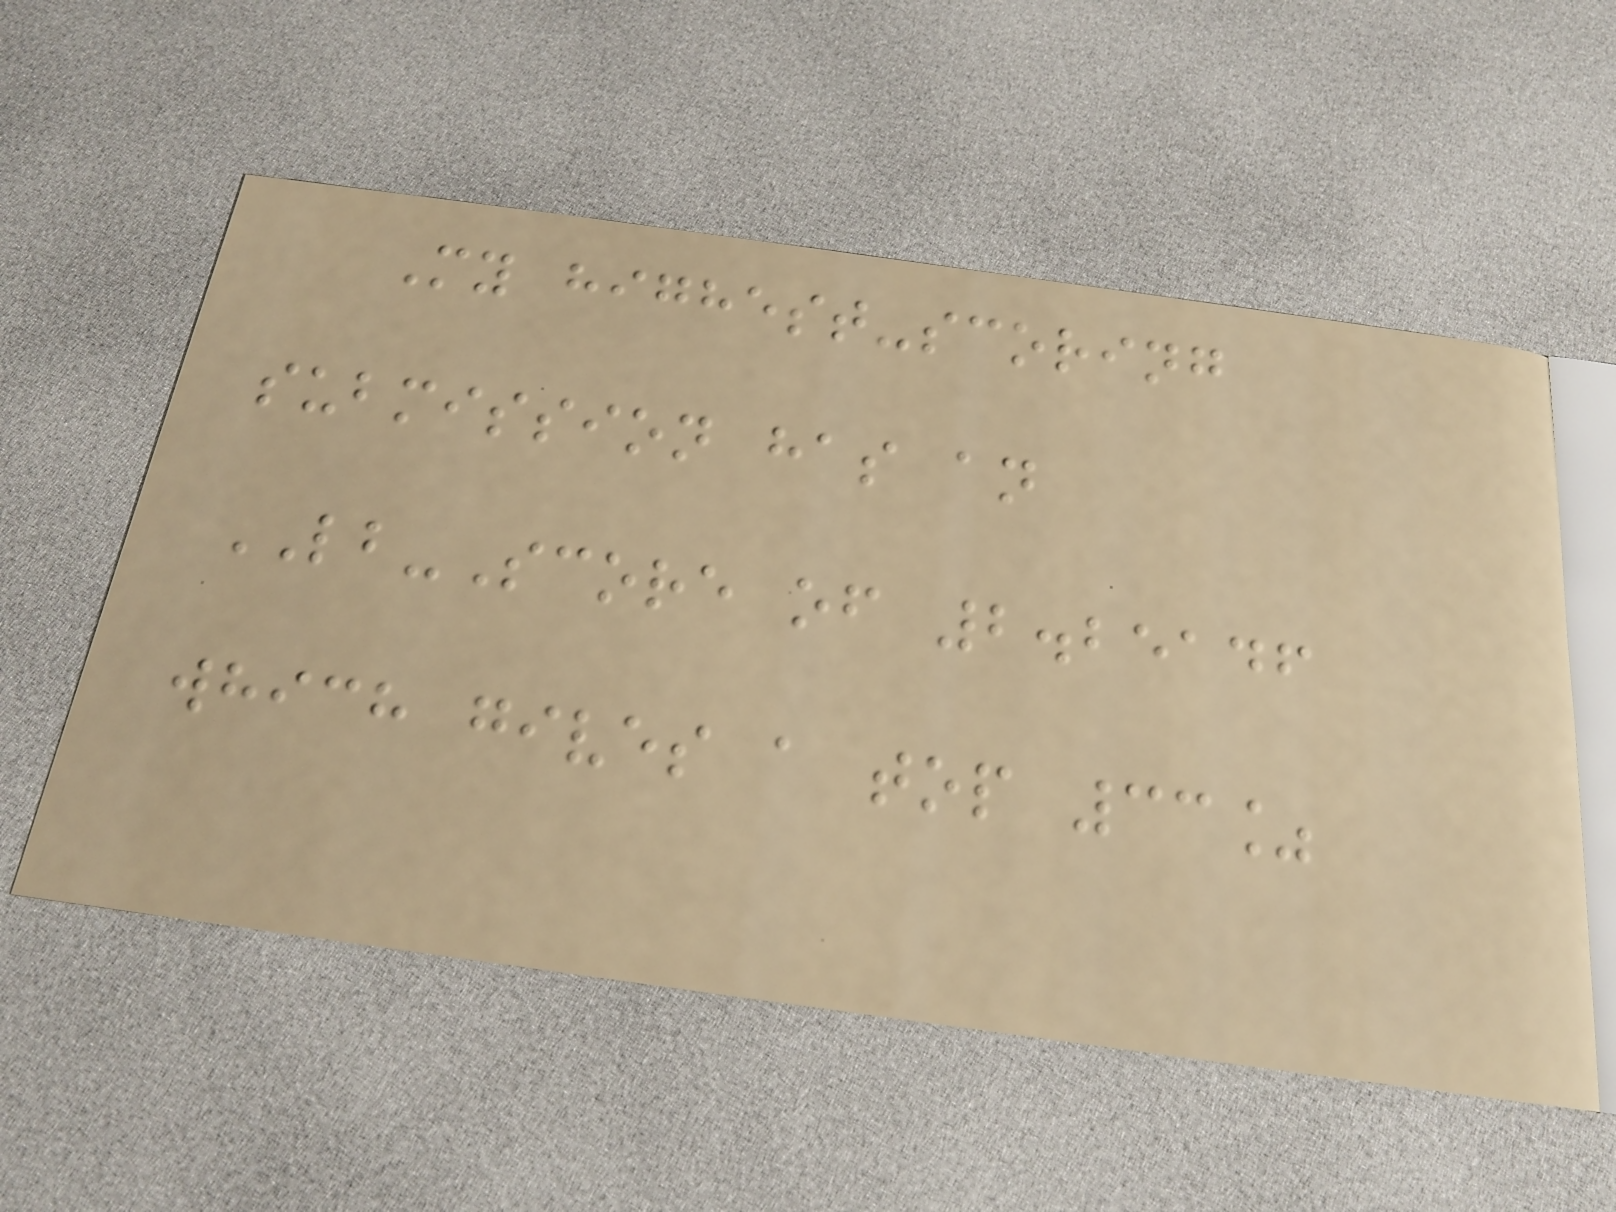My highest-scoring
submission has an
LB-Score of 2.25146
which gives a top 33%
